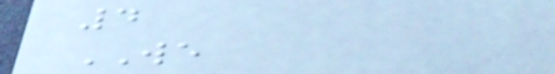4
WE
